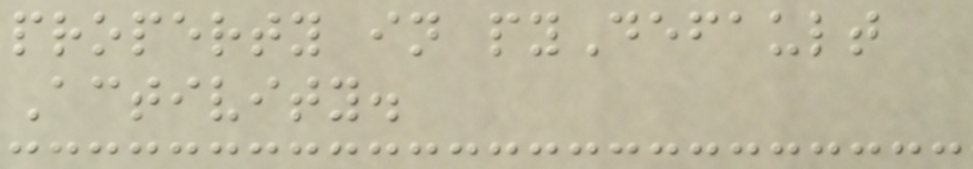property in pyDefault
Activity.
